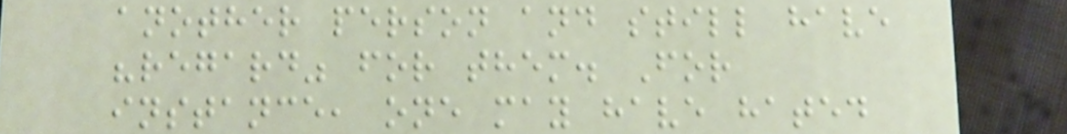another person and still have
"regard" for them. For
instance, one may have hated
